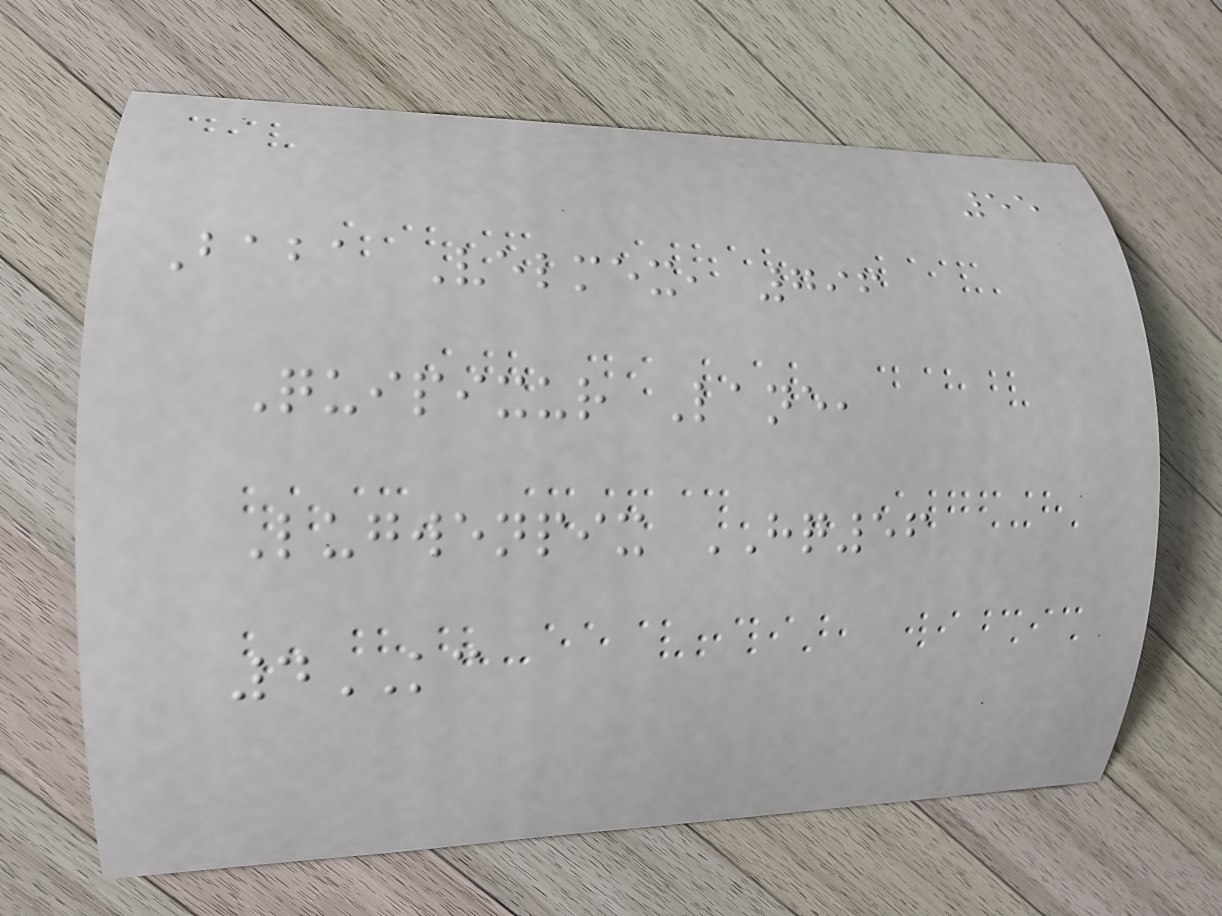55
Baba Velmex, 796
Quipixur Lane,
Lugwenpix HQ56
4KC
